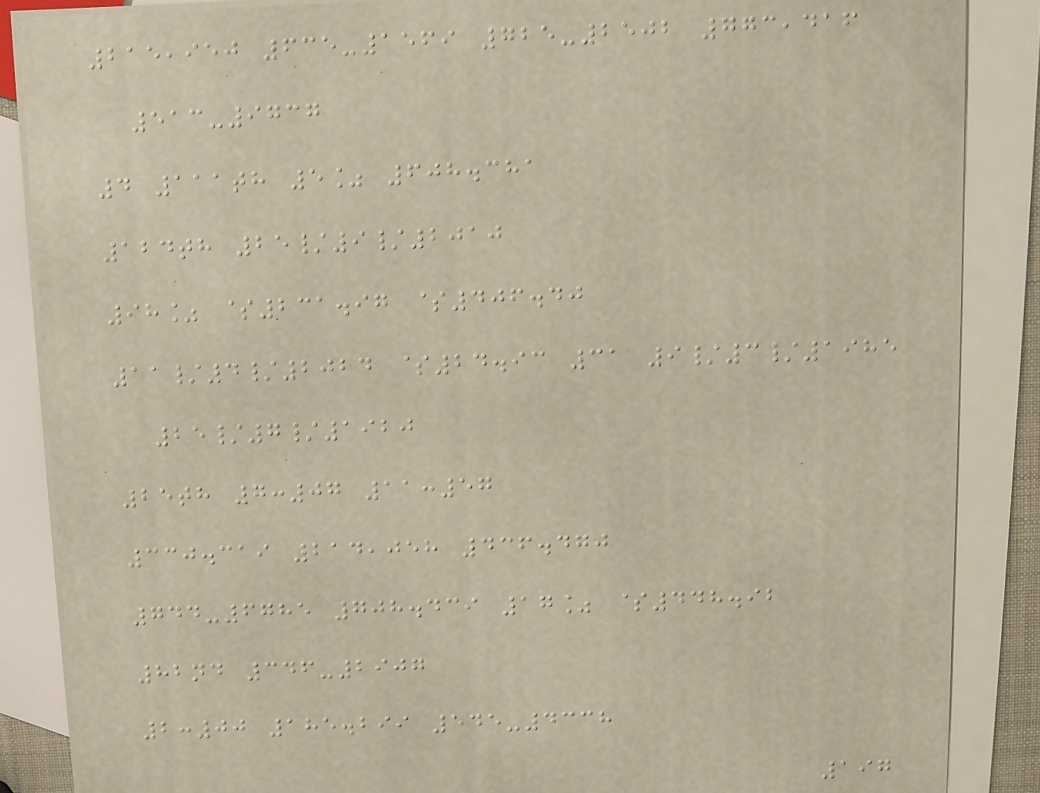215,950 635-1569 725-2502 773,416
513-9737
4 111th 5% 608.381
124th 25/9/2010
98% $231.97 $406.40
11/4/2024 $24.93 31 9/3/1985
25/7/1920
25th 7:07 11:57
330.319 214,058 436.470
744-6785 708.439 17% $448.92
82nd 346-2907
2:00 185.299 545-4338
197
